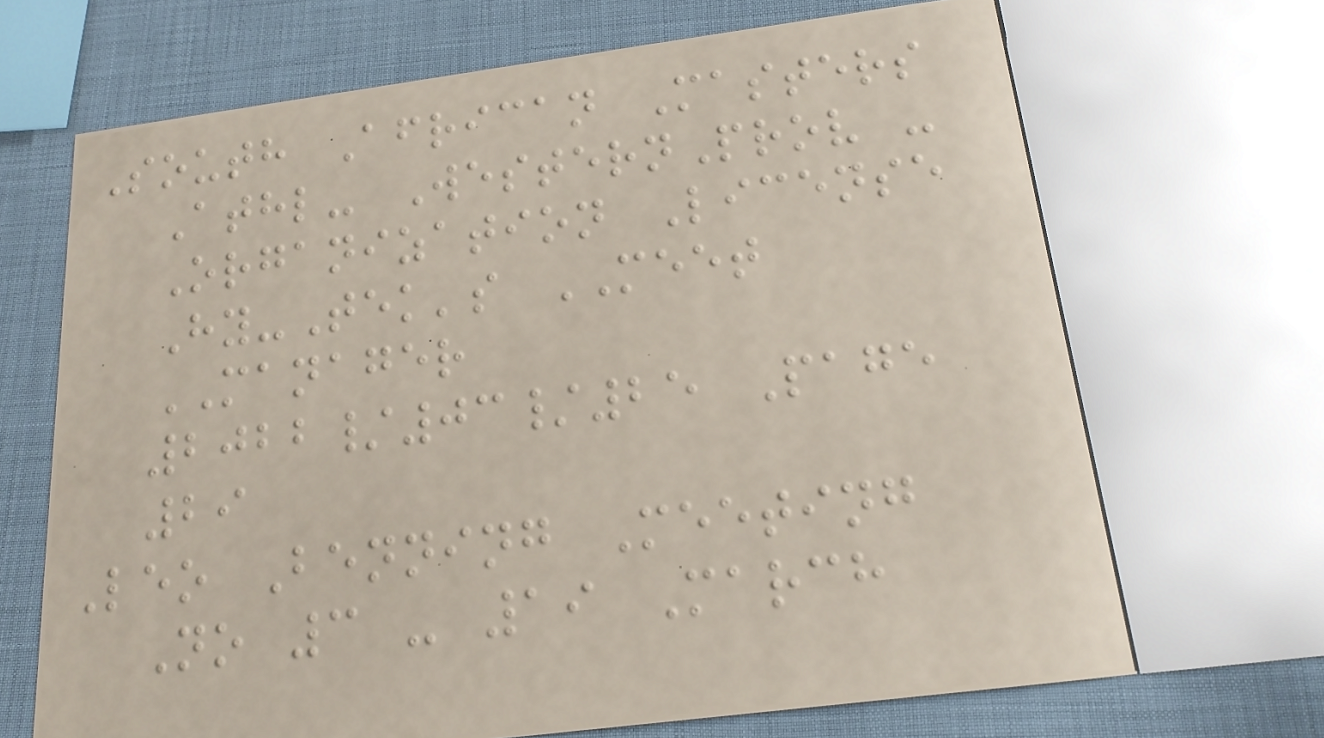South African Masters
Athl- WesternProv -
Organization License
Hy-Tek's MEET
MANAGER
2022/03/25 Page
29
Leo Benning Meeting
No 3 - 19 March
